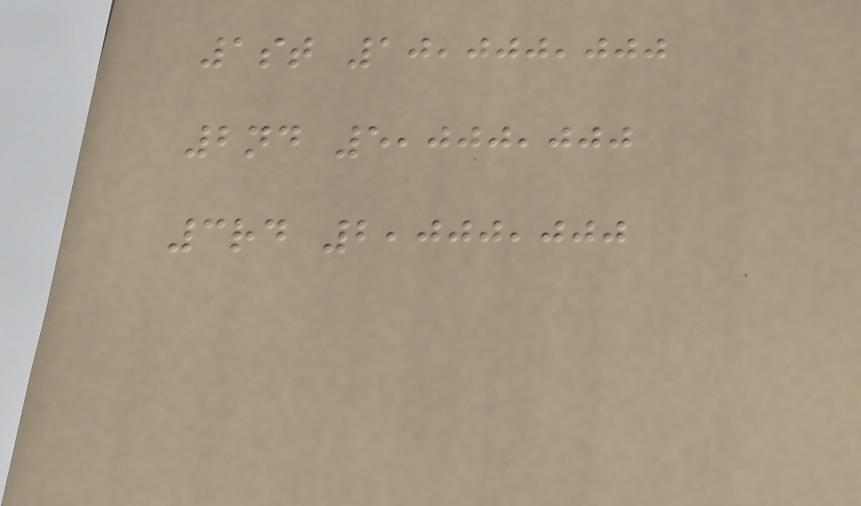1st 10,000,000
2nd 5,000,000
3rd 2,000,000
